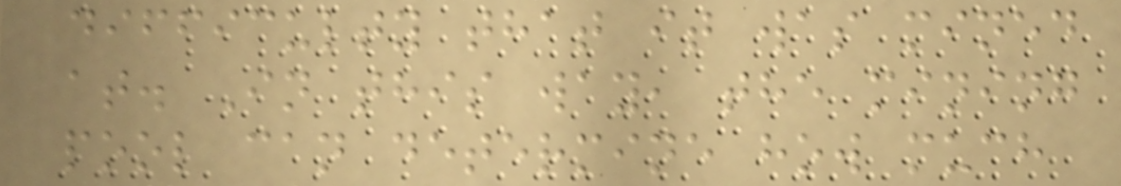difficulty that it was mined
at. In this way, the mining
pool can determine how much
